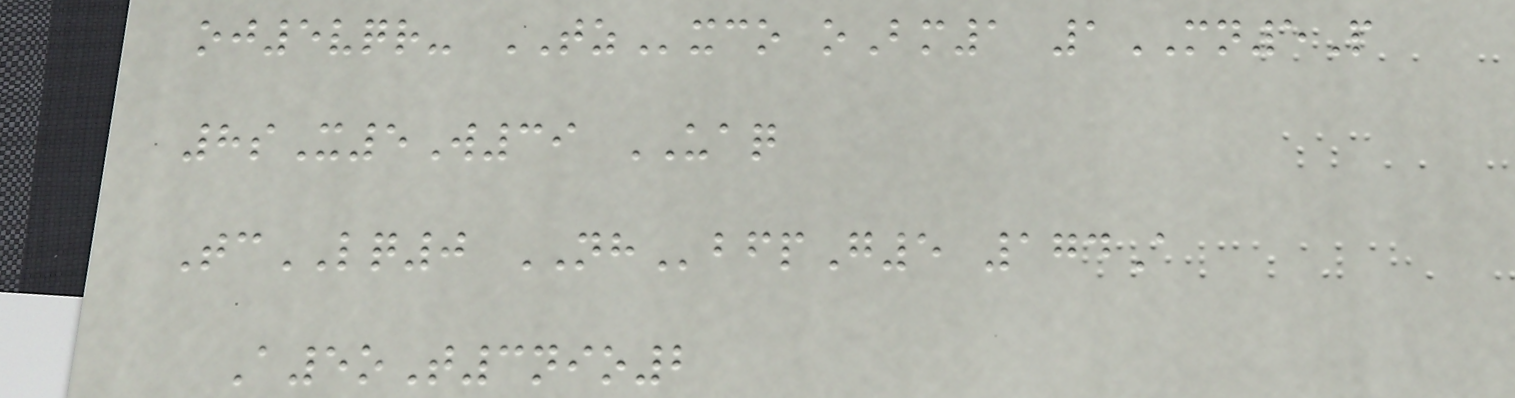oj5vqr- TZxco oBm1 1MN5P
8sX5W39 UAQ
TcLQ0 NHbfpG5 174A
A5oT3nio2
